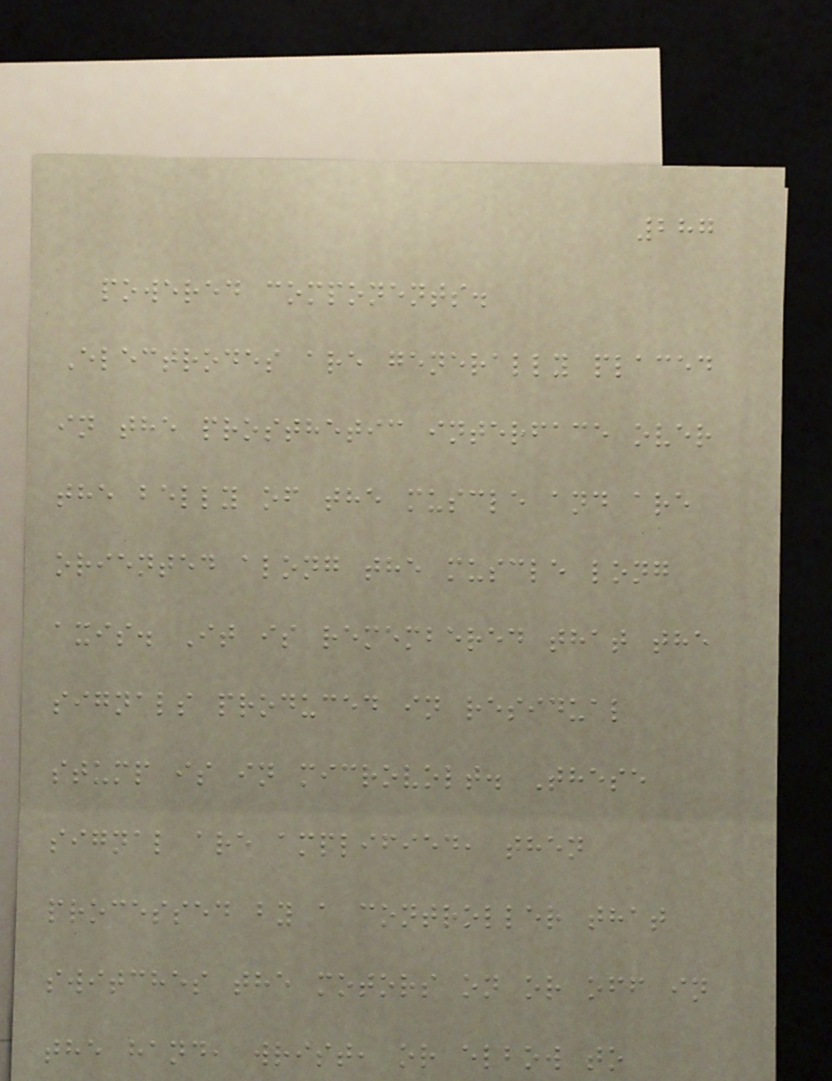287
powered components.
Electrodes are generally placed
in the prosthetic interface over
the belly of the muscle and are
oriented along the muscle long
axis. It is remembered that the
signals produced in residual
stump is in microvolt. These
signal are amplified, then
processed by a controller that
switches the motors on or off in
the hand, wrist, or elbow to
